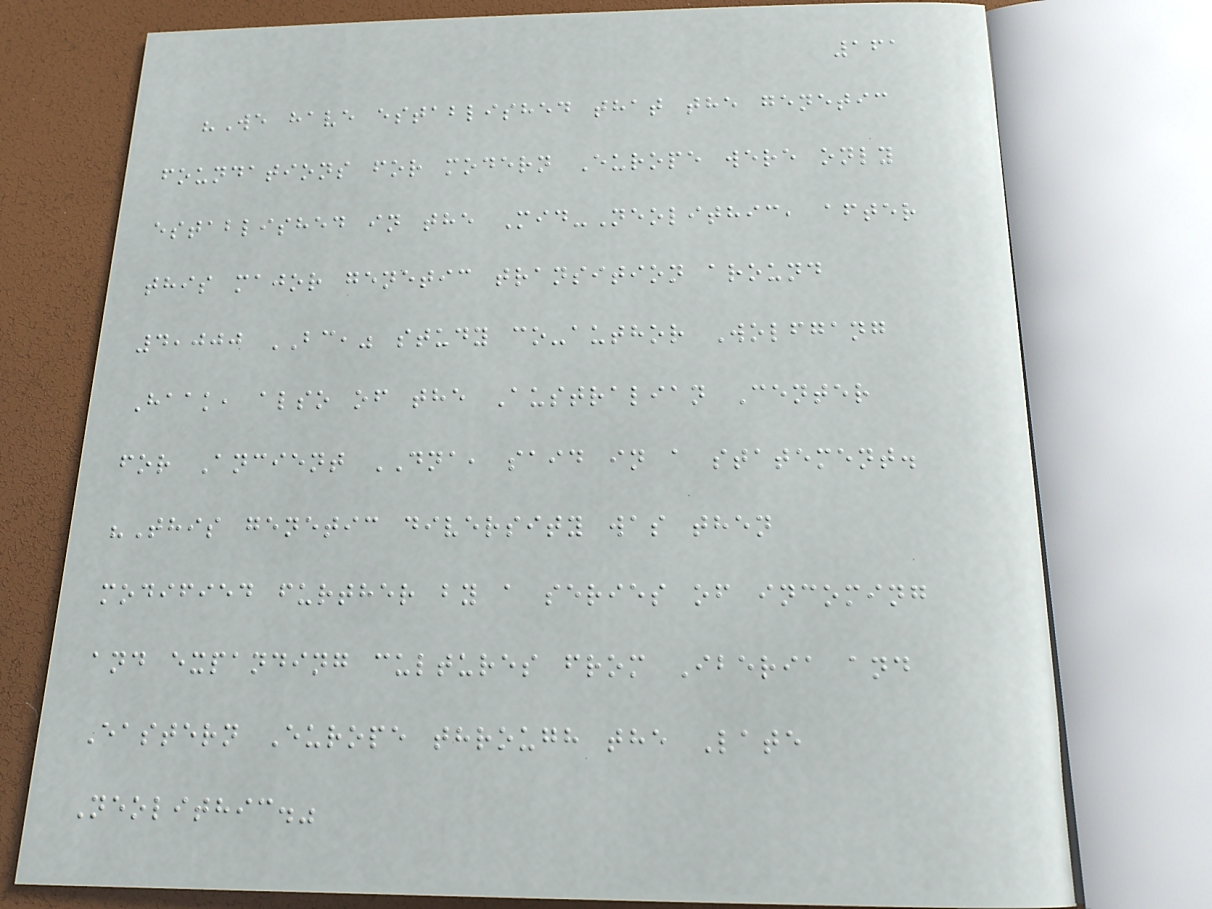161
"We have established that the genetic
foundations for modern Europe were only
established in the Mid-Neolithic, after
this major genetic transition around
4,000 BC," study co-author Wolfgang
Haak, also of the Australian Center
for Ancient DNA, said in a statement.
"This genetic diversity was then
modified further by a series of incoming
and expanding cultures from Iberia and
Eastern Europe through the Late
Neolithic."
